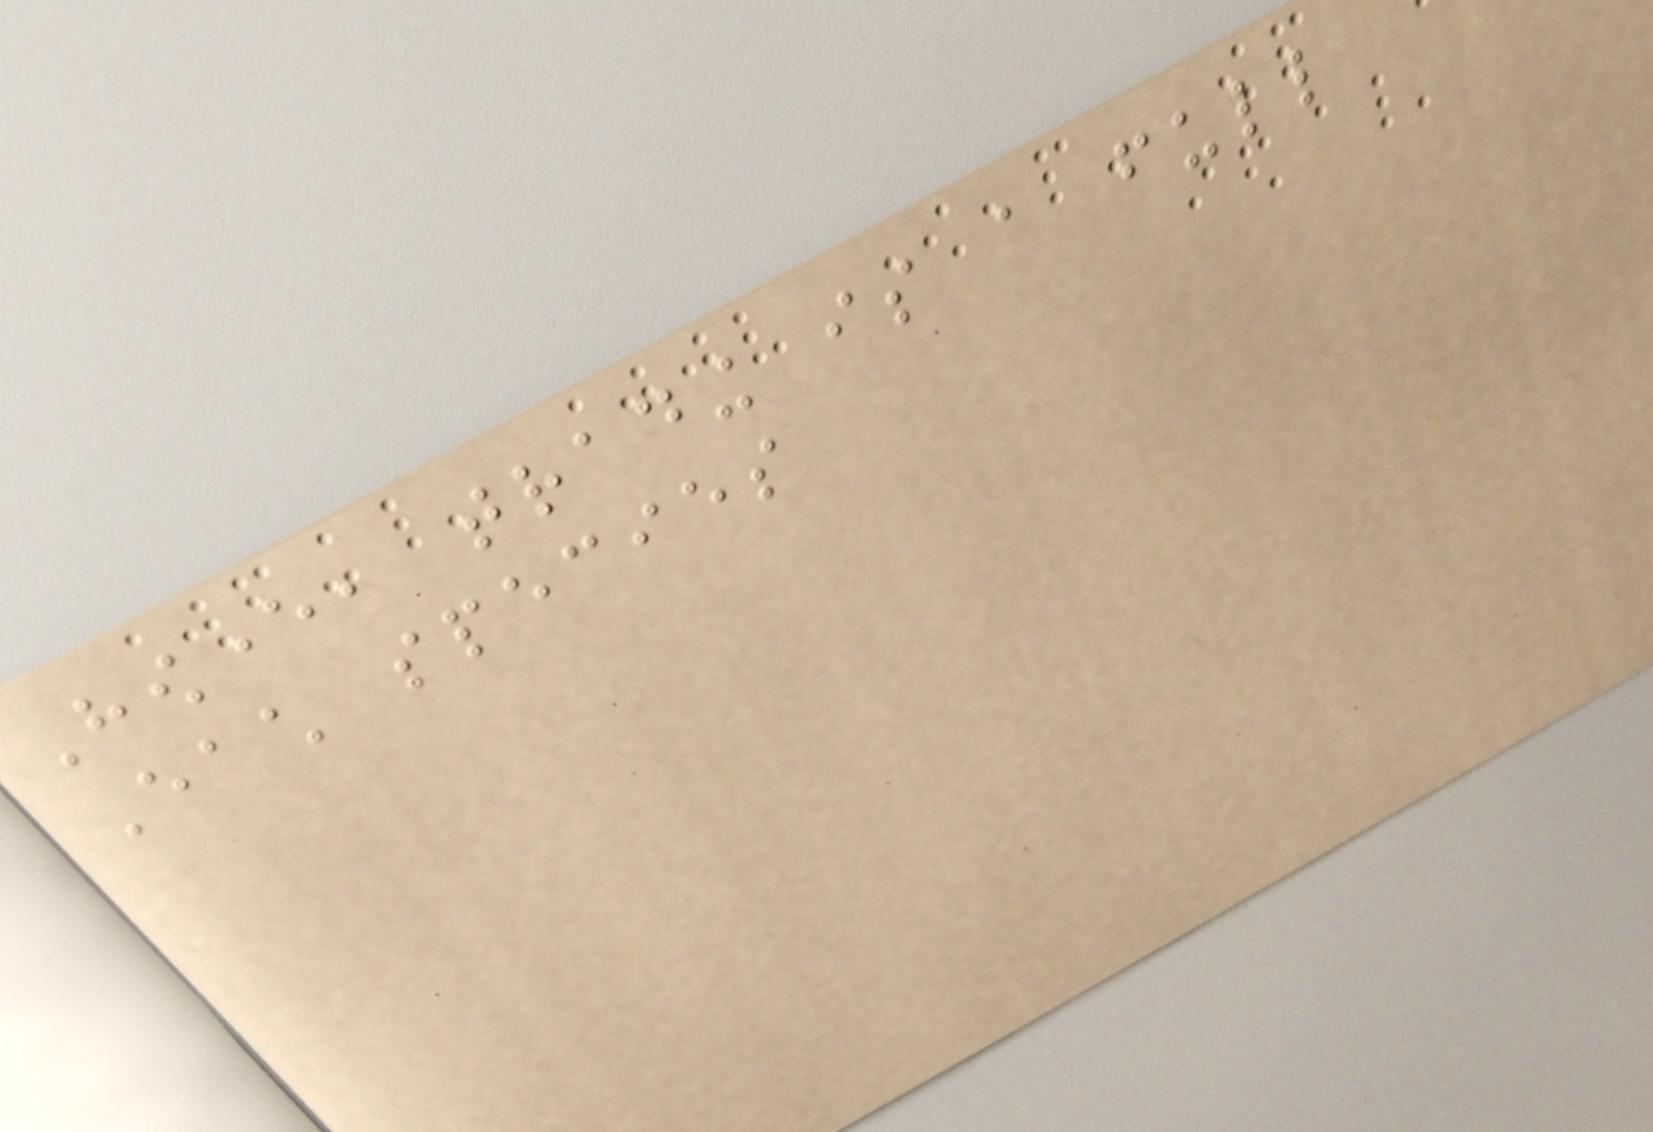However, trading is a full
Each species
